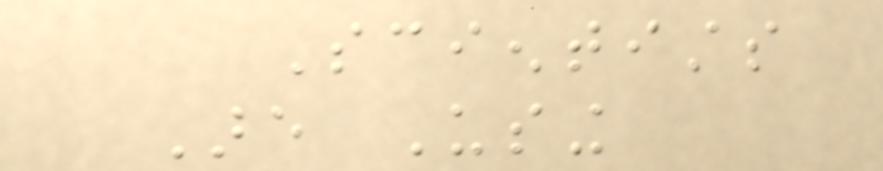Scientists
Are Using
